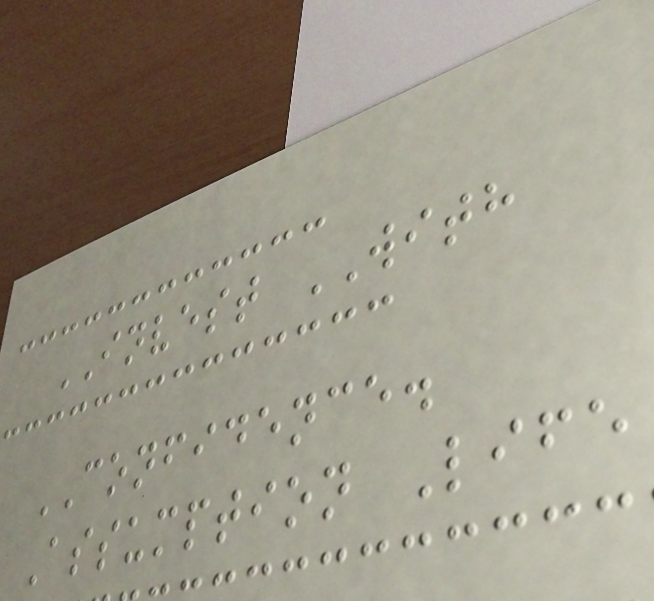INVEST WITH
CONFIDENCE.
Assumption Life
